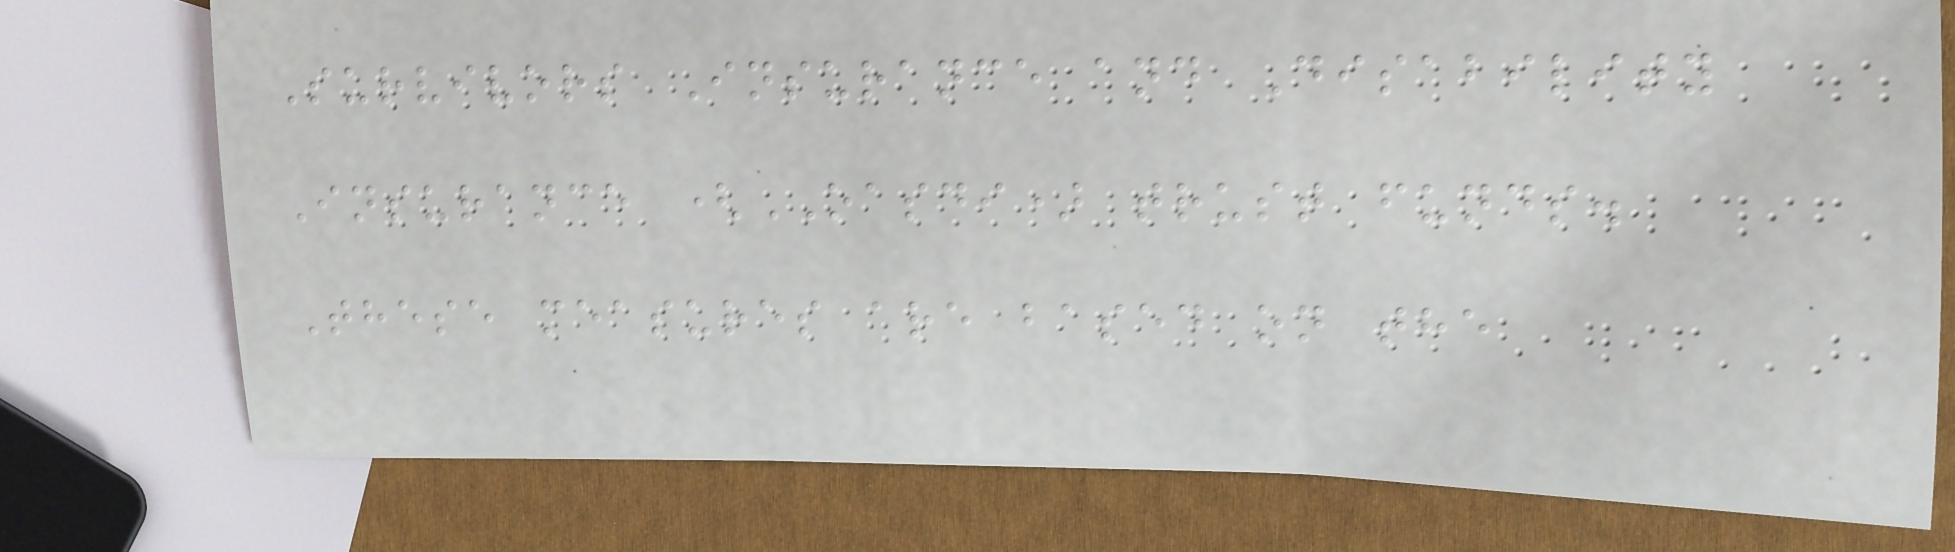Survivors Insurance and Disability
Insurance (OASDI) trust funds.
These measures are based on the
